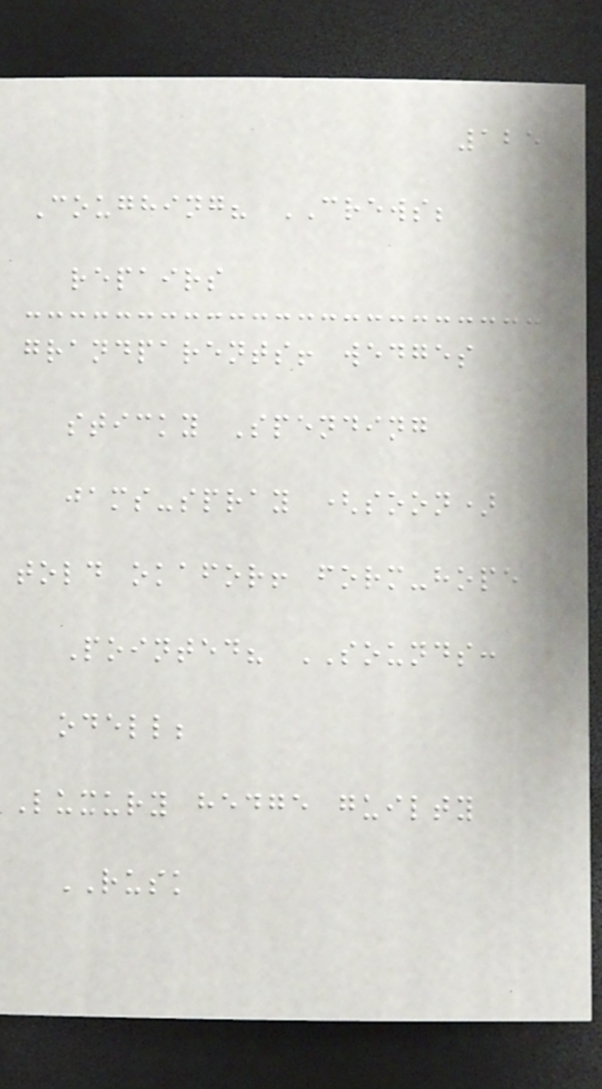125
Coughing? CREWS;
repairs
grandparents! wedges
sticky Spending
jams-spray (soon)
told okafor! form-hope
Pointed? SOUNDS:
odell;
Luxury hedge guilty
RUSK
